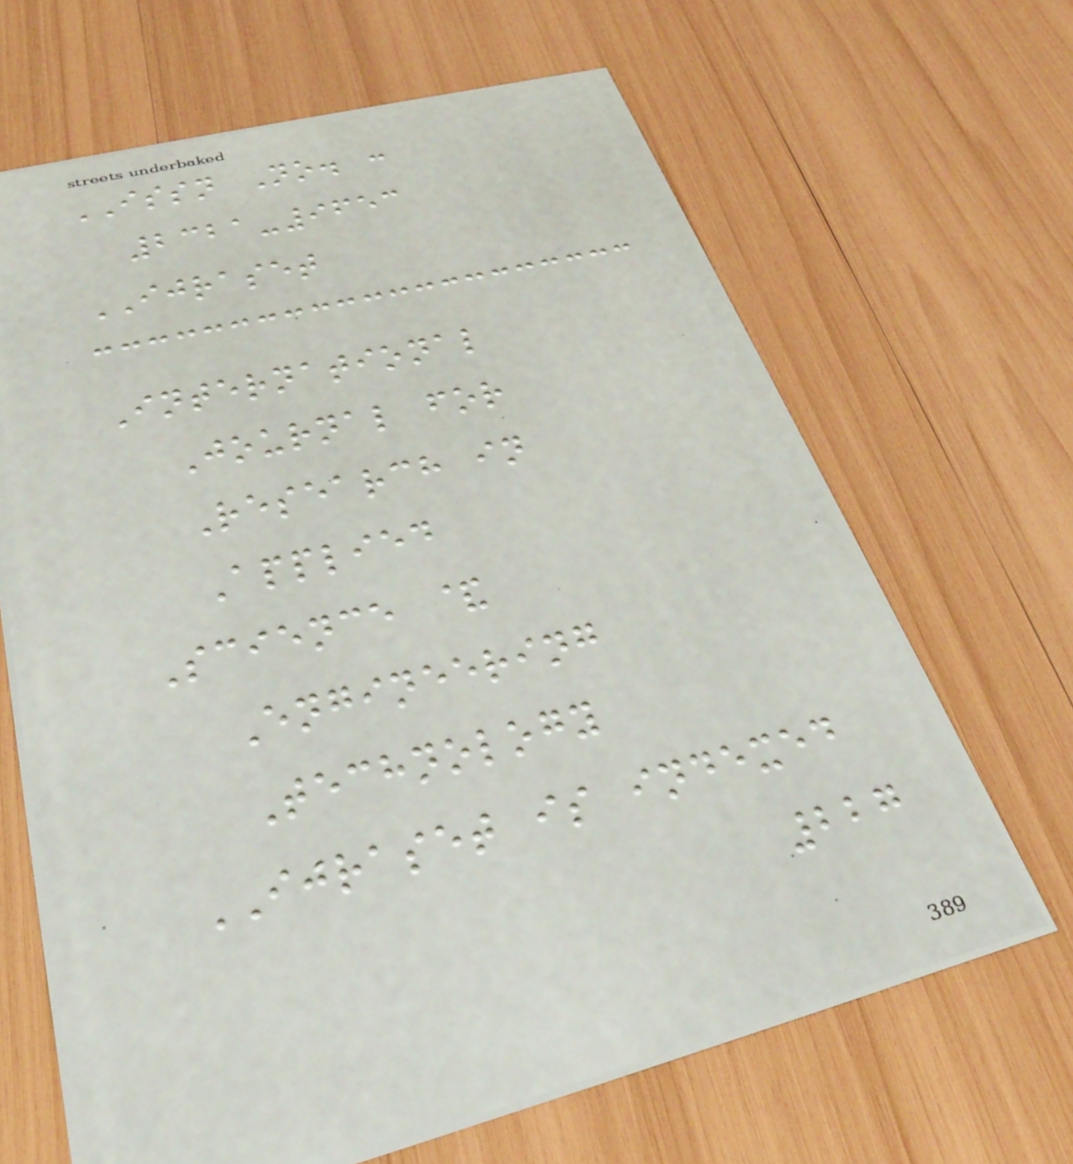ISSN No. :
2321-9653
IJRASET
International
Journal for
Research in
Applied
Science &
Engineering
Technology
IJRASET is indexed
227
